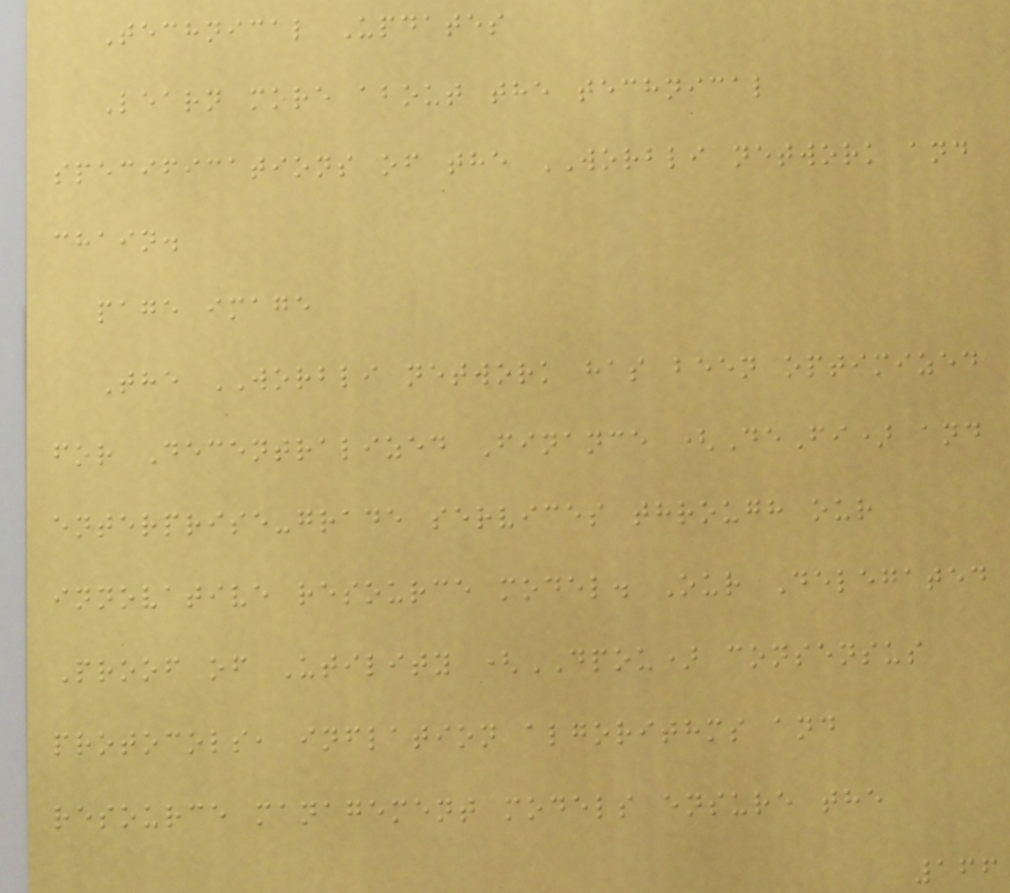Technical Updates
Learn more about the technical
specifications of the WORBLI network and
chain.
page image
The WORBLI network has been optimized
for Decentralized Finance (DeFi) and
enterprise-grade services through our
innovative resource model. Our Delegated
Proof of Utility (DPOU) consensus
protocols, inflation algorithms and
resource management models ensure the
166
